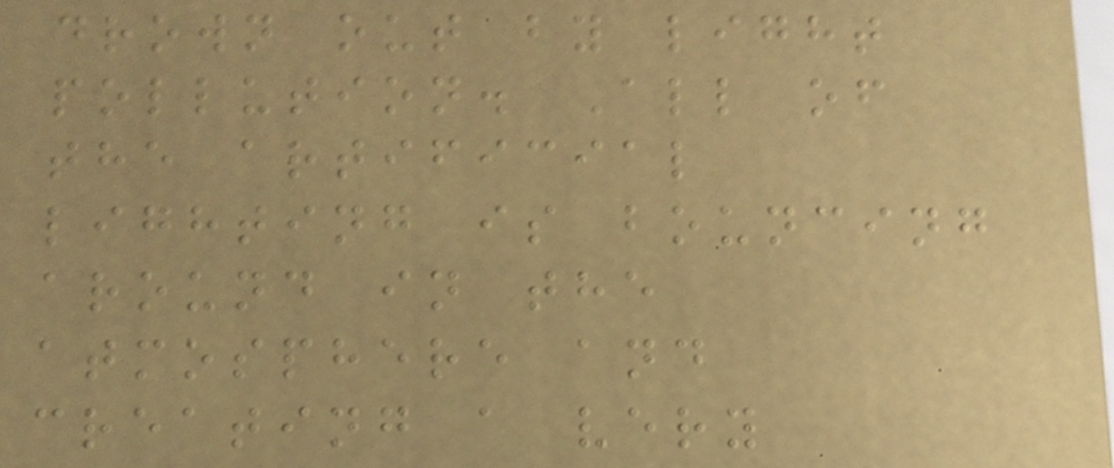drown out by light
pollution. All of
the artificial
lighting is bouncing
around in the
atmosphere and
creating a very
